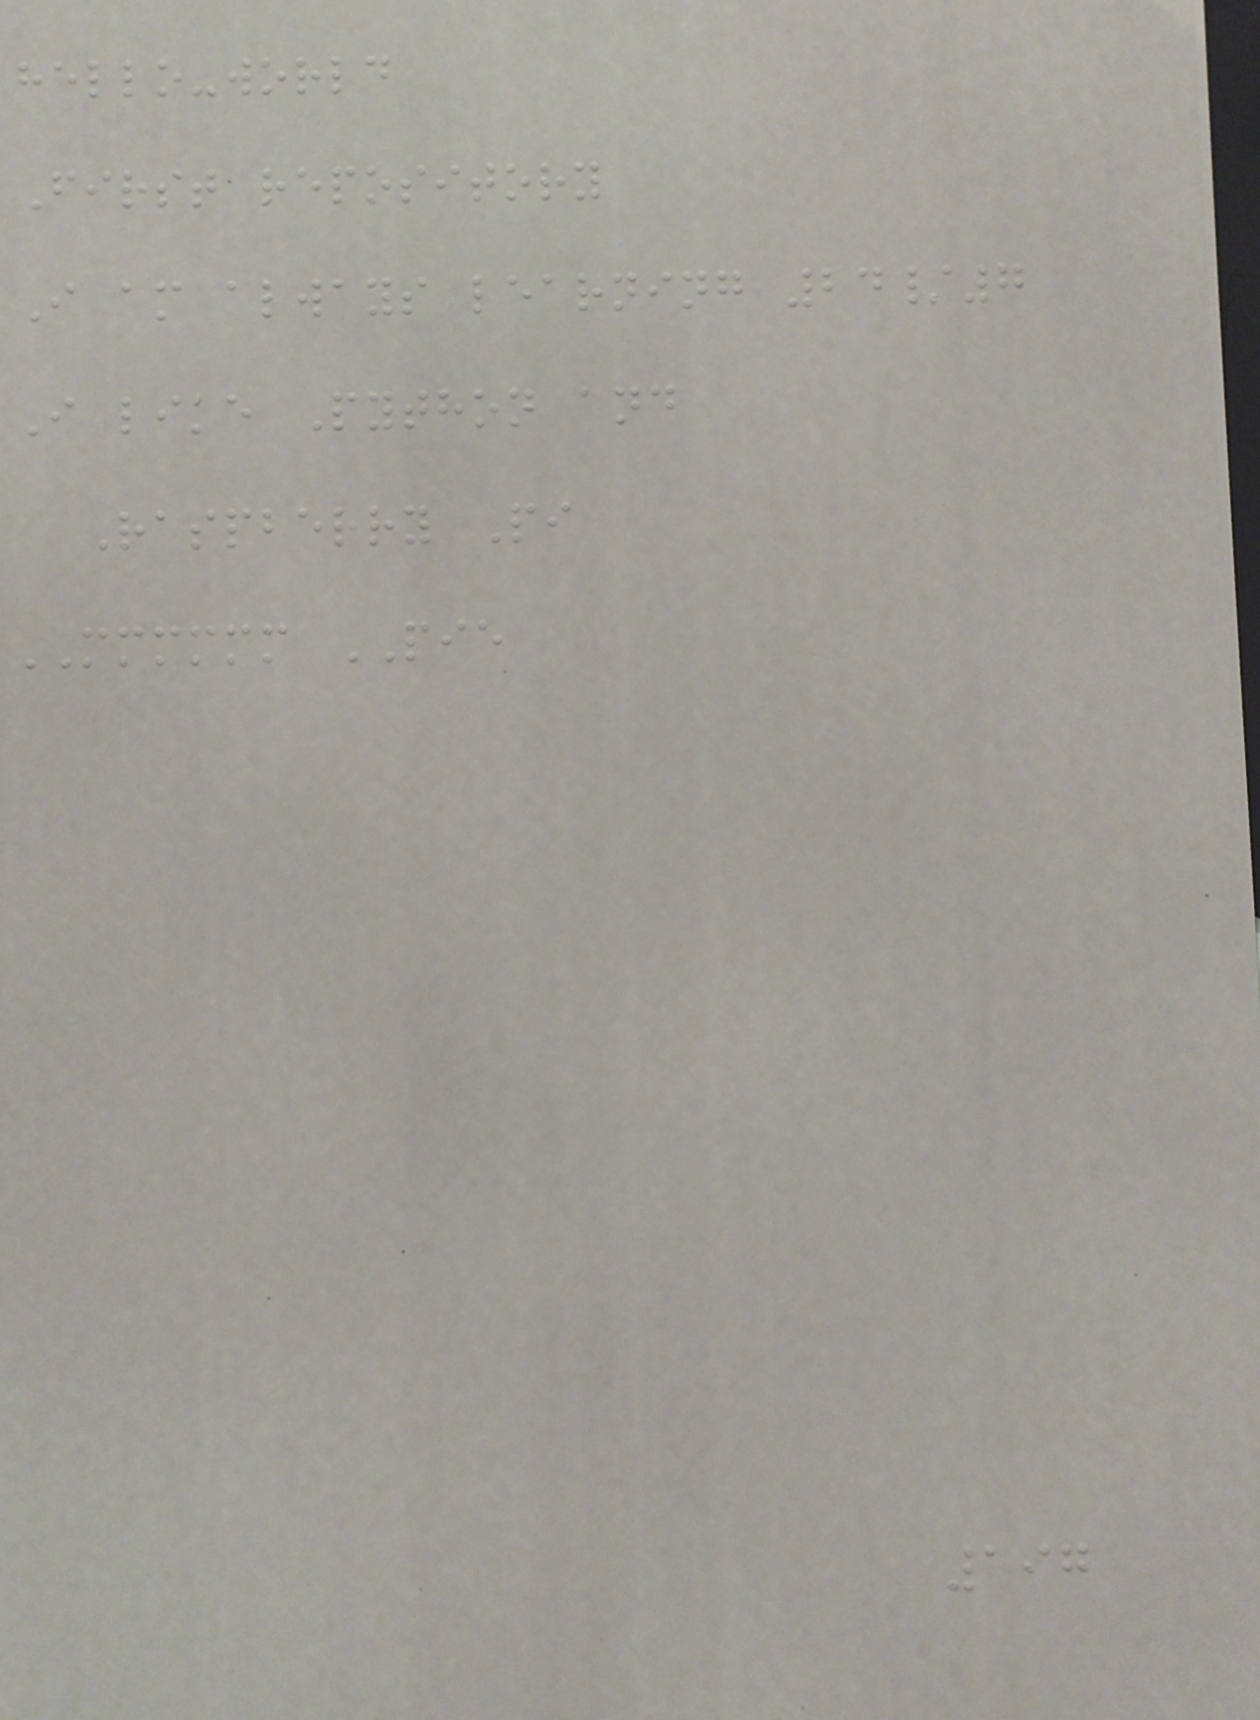hello-world
First repository
I am always learning 24/7
I like Python and
Raspberry Pi
MMMMMM PIE
197
